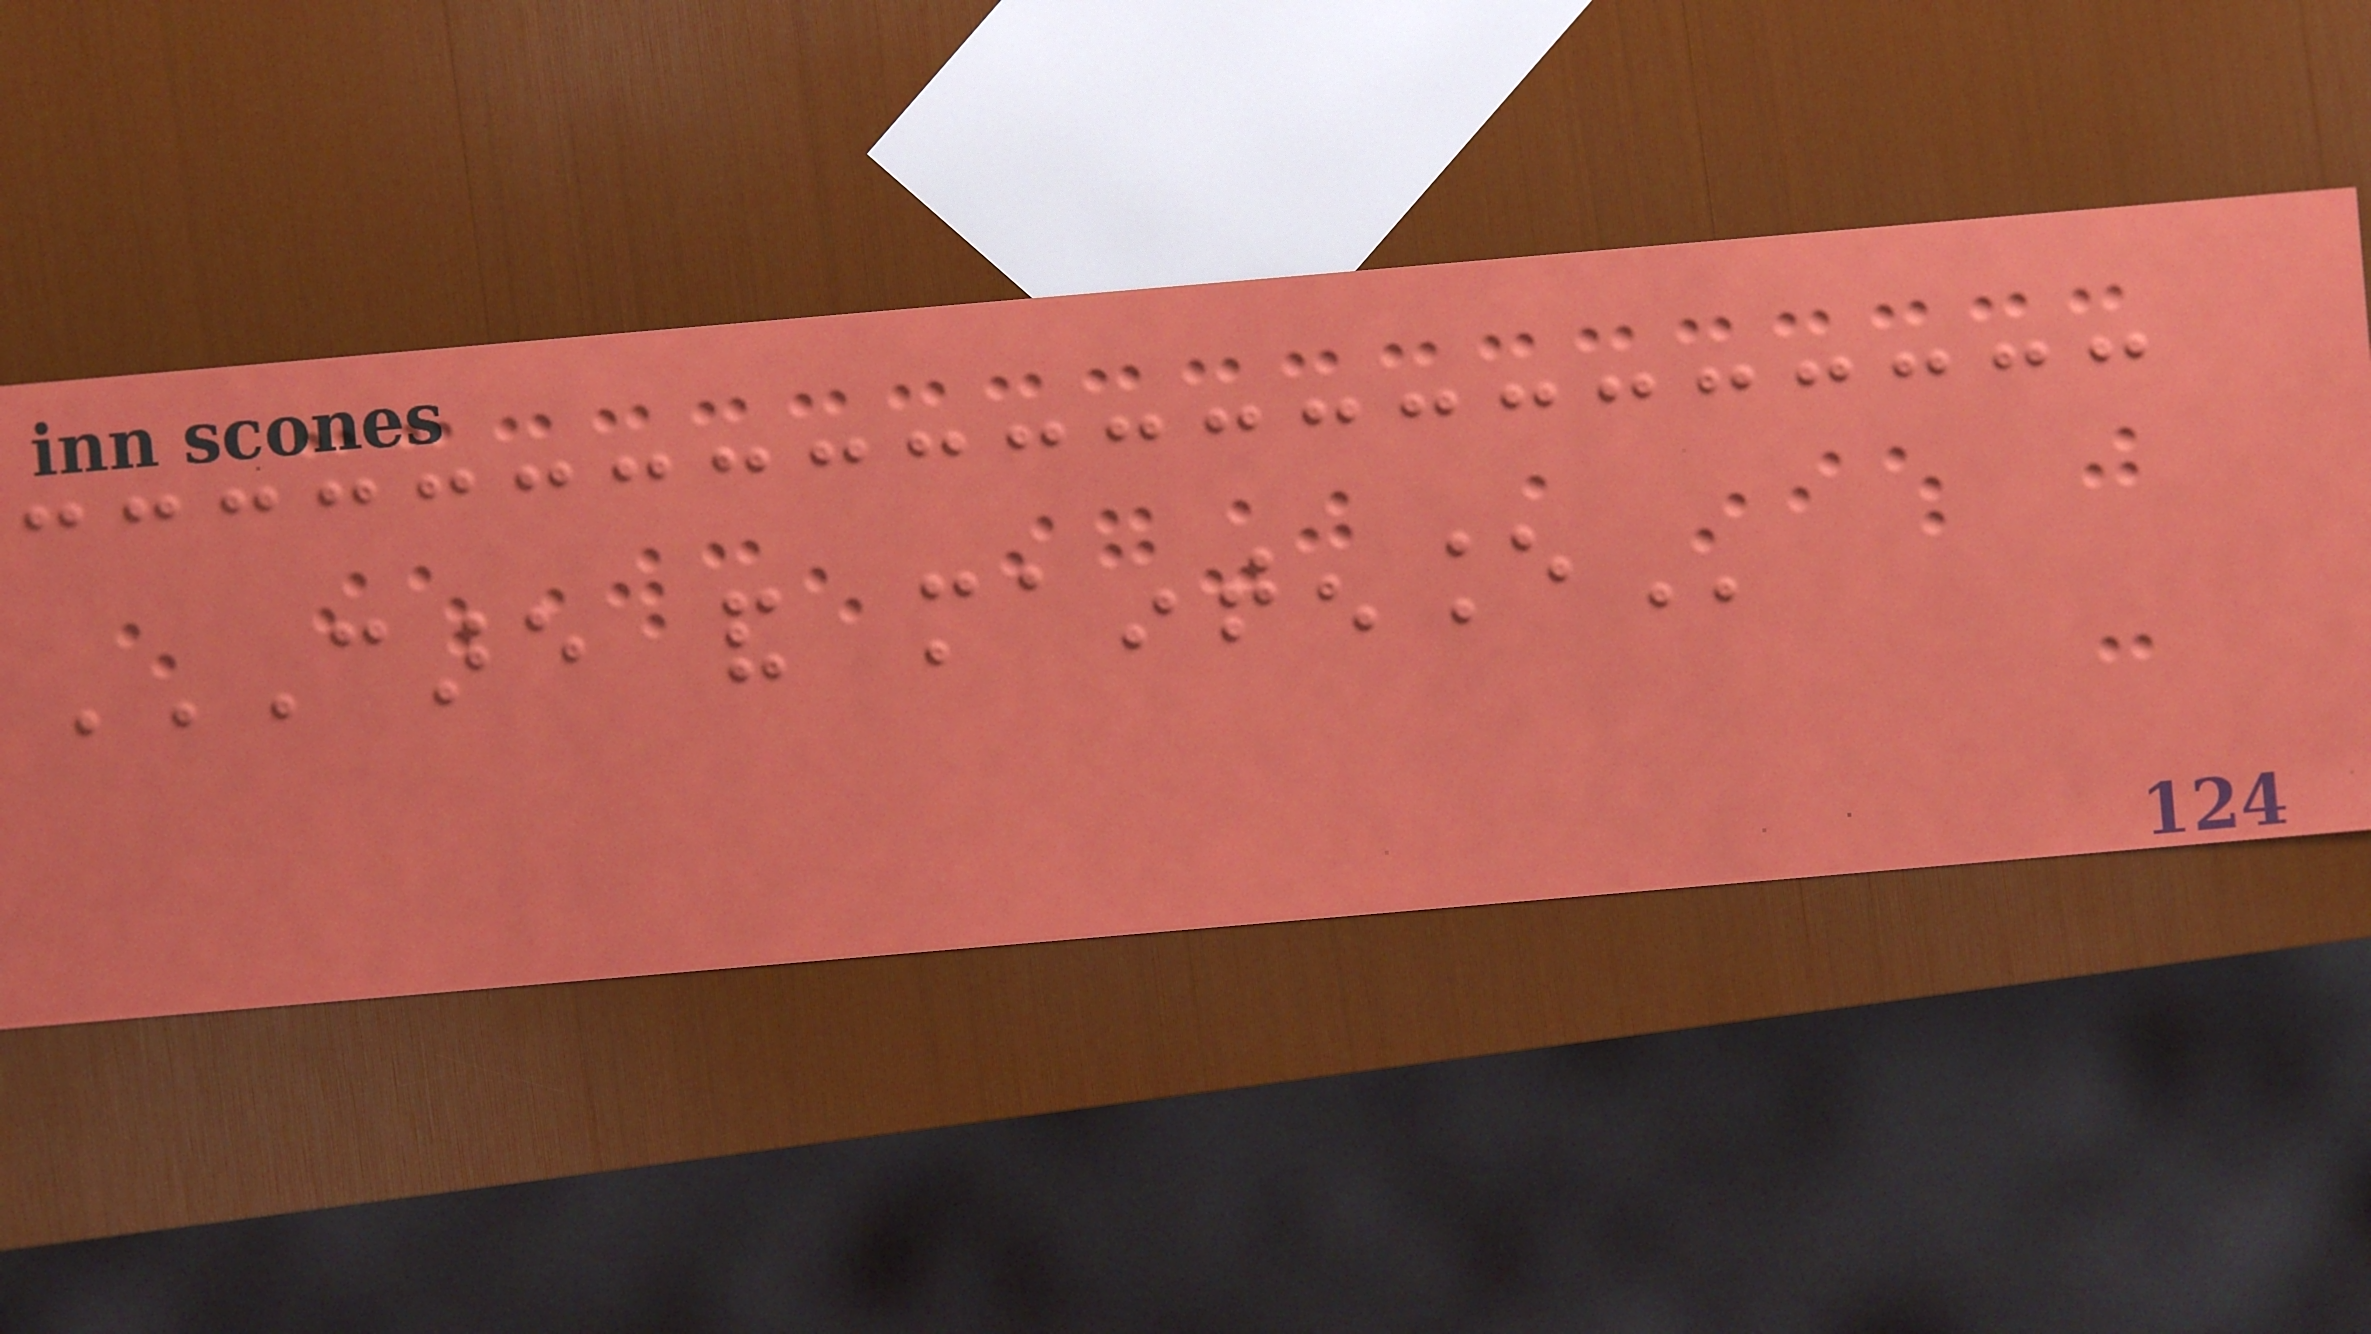CARE AND MAINTENANCE
